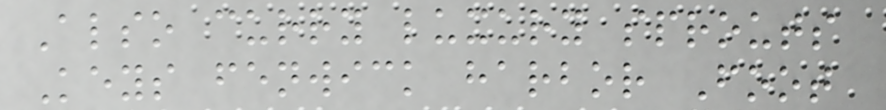Also curry luxury sprouts
Keys fenwick harbor Foot
